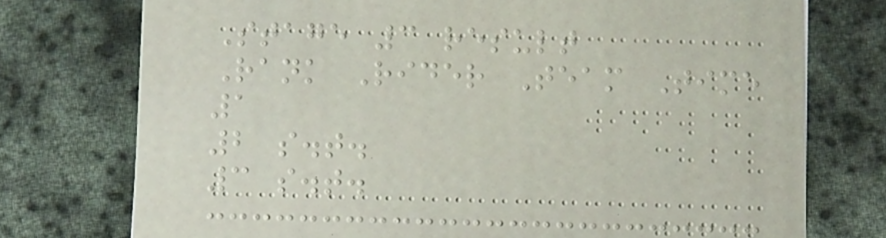Stage 3 result
Rank Rider Team Time
1
2 s.t.
3 s.t.
